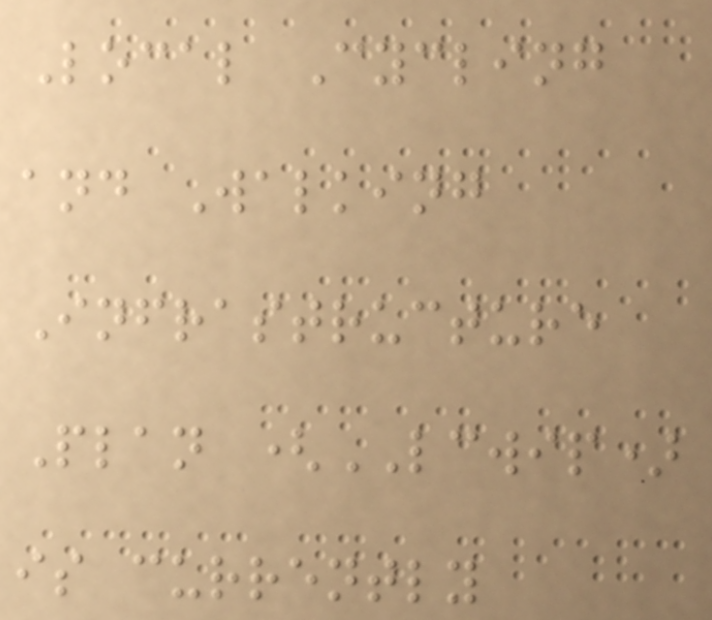Local Cycling
and Walking
Infrastructure
Plan (LCWIP)
is currently
